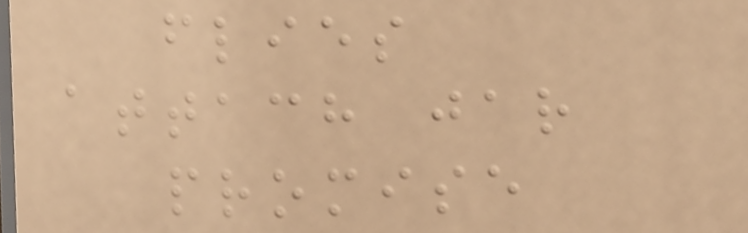flies
attach jar
promise
